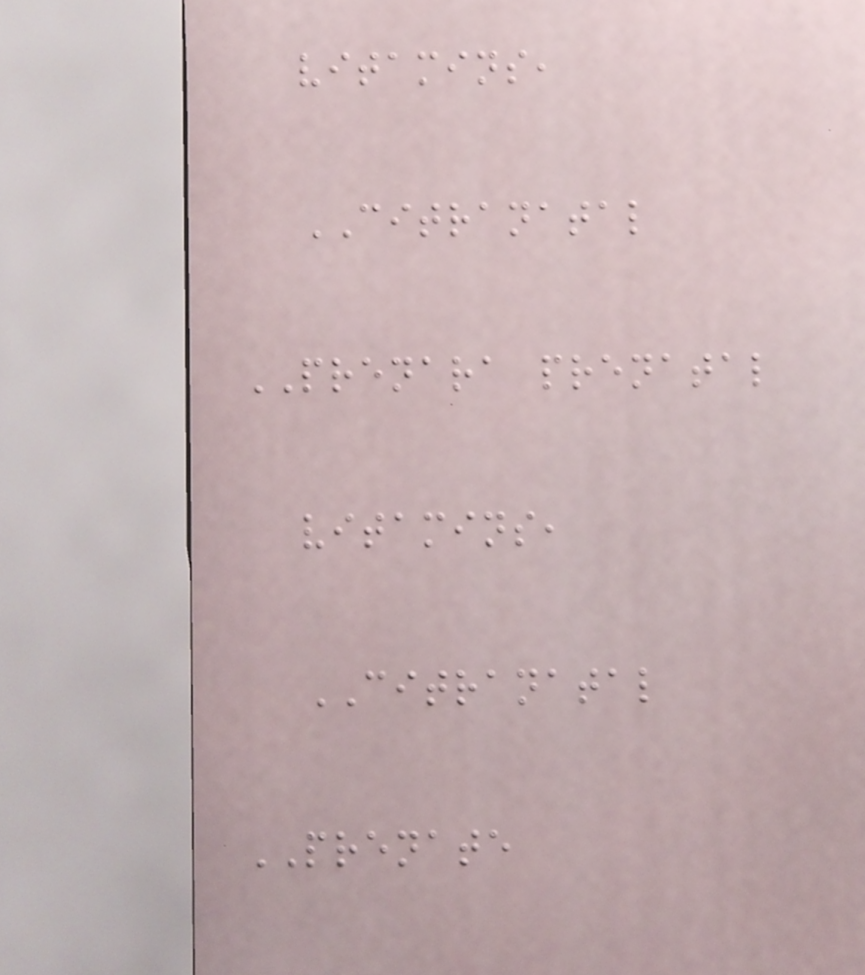vitamins,
CITRANATAL
PRENARA prenatal
vitamins,
CITRANATAL
PRENATE
